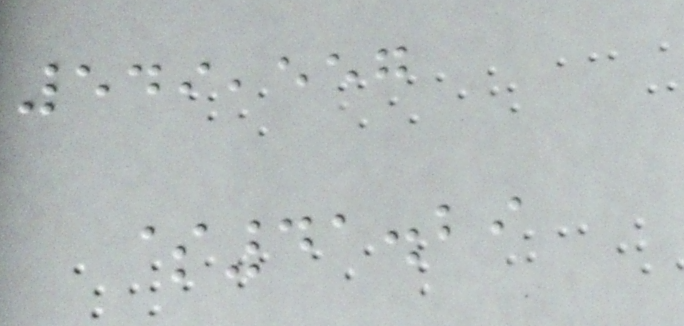549,557
$41.29
